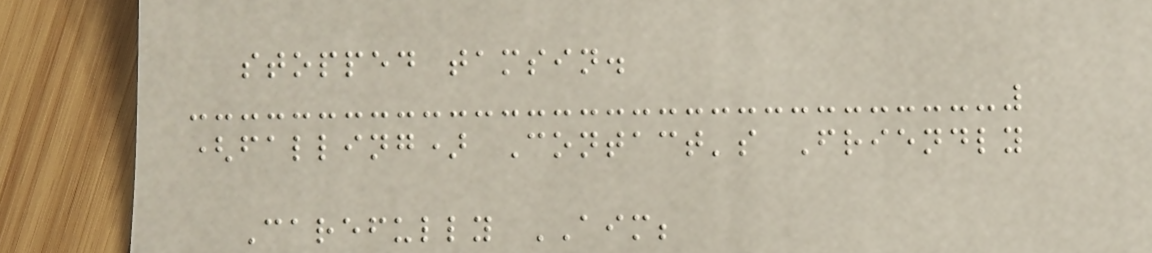stopped tamsin.
(falling) Contact's Friendly
Carefully AIM;
